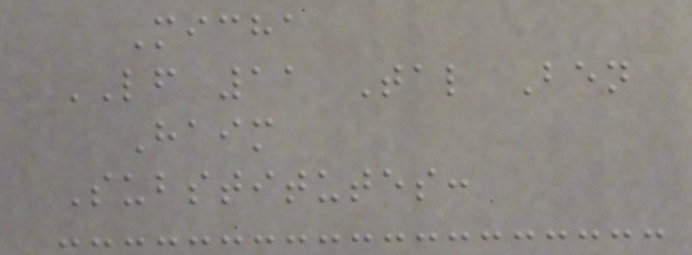Micha
LF 11 Tal Ben
Haim
Substitutes:
